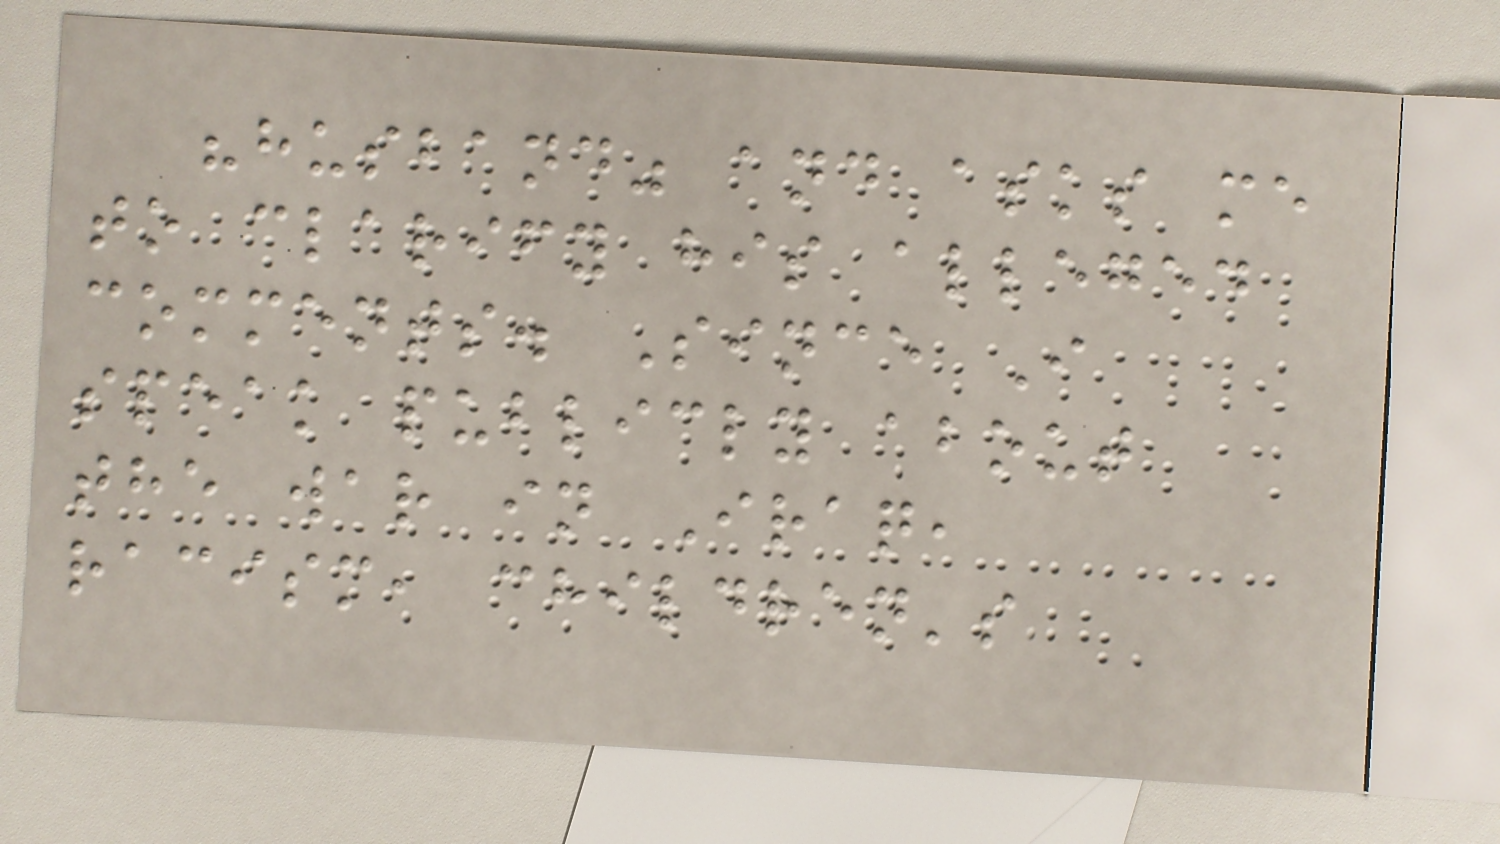"husband" and asks me
to clarify his alleged
comments. Since I
speak publicly about
the war in Iraq,
racism, children's
